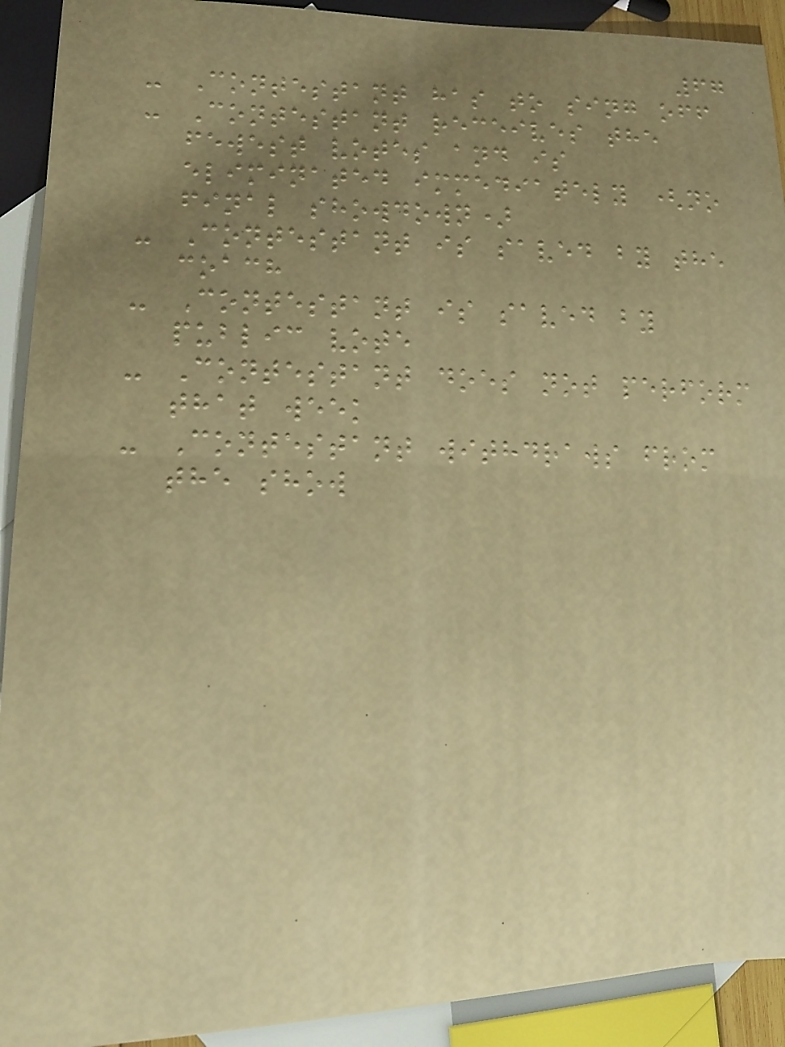67
- Contestant has to sing off
- Contestant receives the
fewest votes and is
eliminated immediately (no
final showdown)
- Contestant is saved by the
coach
- Contestant is saved by
public vote
- Contestant does not perform
that week
- Contestant withdraws from
the show
